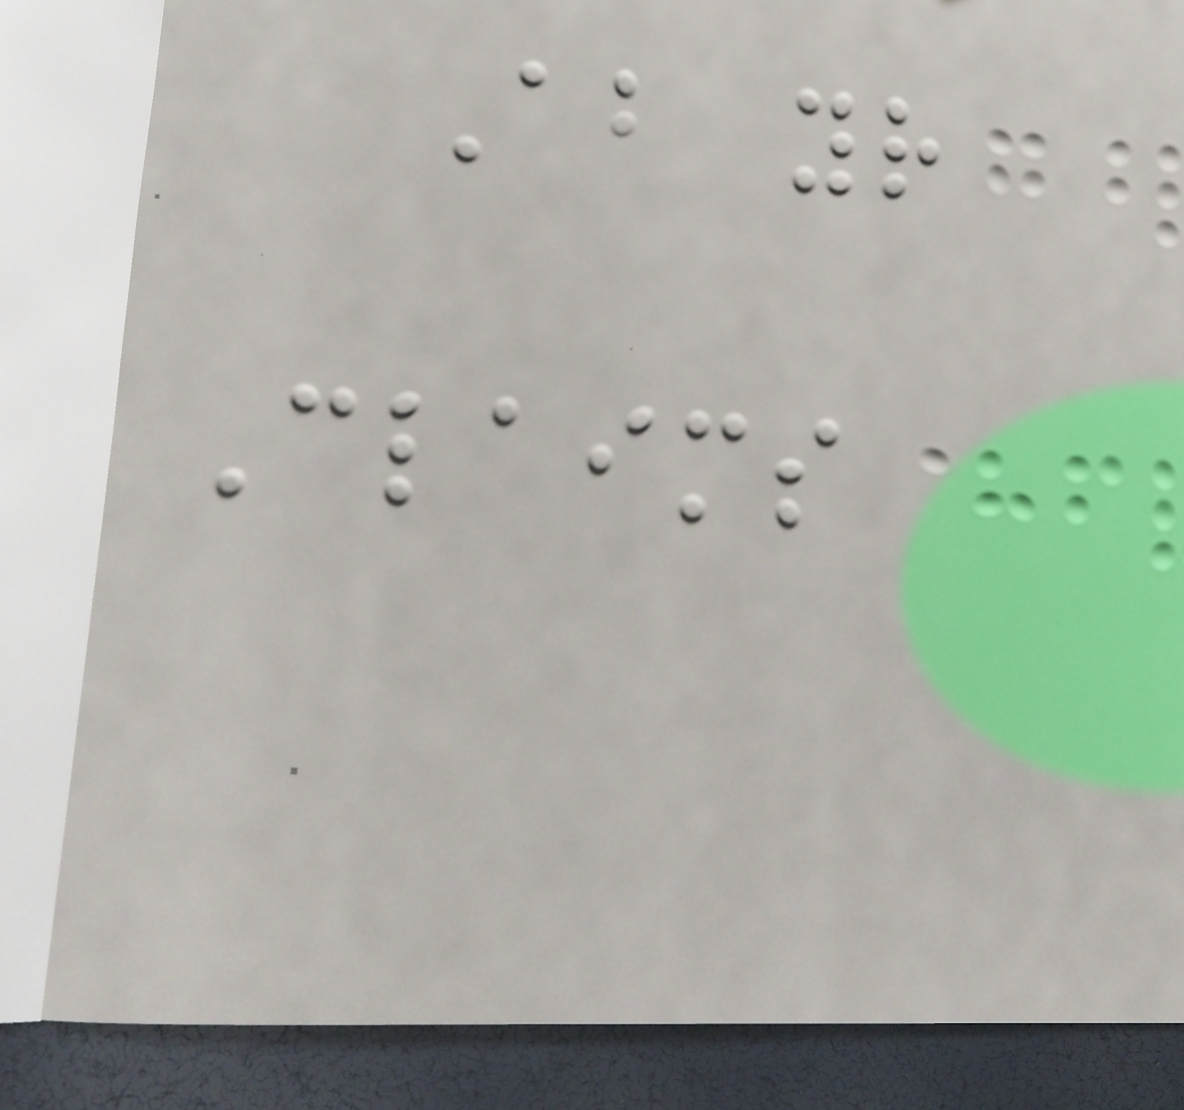About your
Claims
